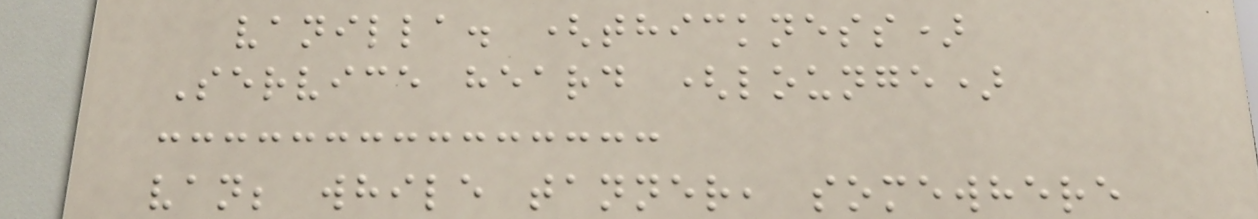vanilla. (thickness)
Service heard (lounge)
van; while tanner, somewhere
